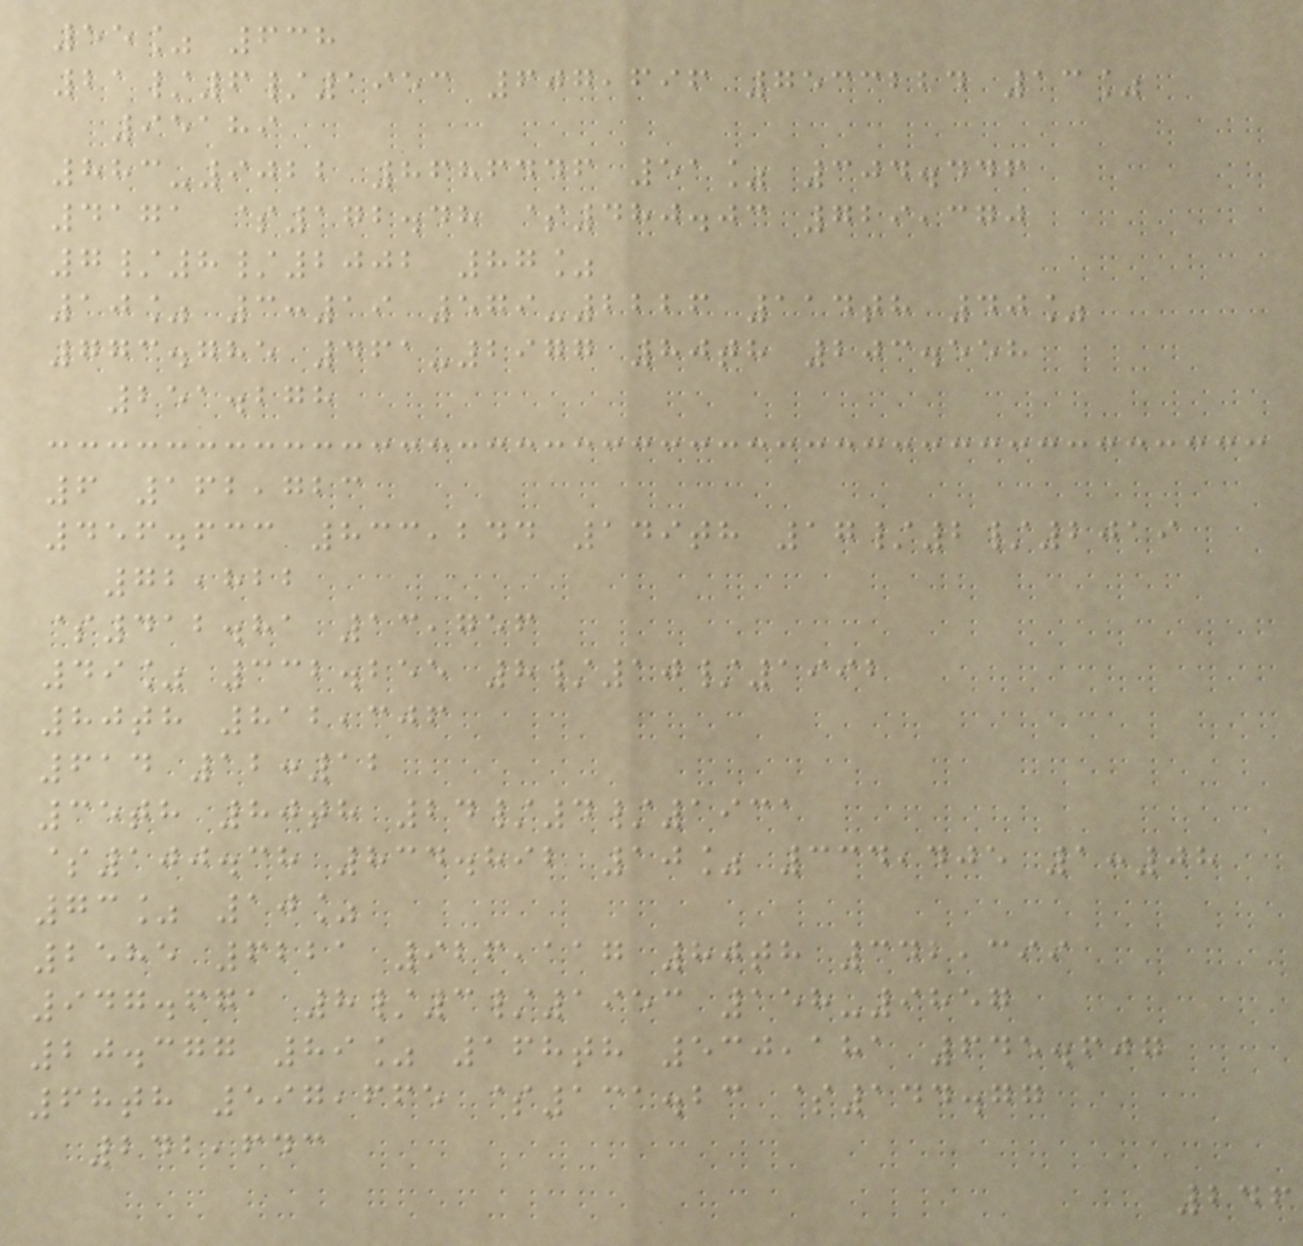55% 638
21/6/1953 607,696 7533224 13%
95189
883-9022 8686446 51% 304.446
4171 $172.48 $480.03 729,370
7/8/2002 87%
10% 3:19 579-2226 114th 40%
773.785 461-2977 80th 203.558
251.278
6 162,723
456.633 833,244 149th 17/2/2019
72,822
$412.81 13,756
49% 332.255 8/10/1992
80th 812,306
614 12:12
35th 80th 24/4/1931
$100.38 834.892 10% 334,405 1:08
73% 10%
2585 6221 926,117 80th 342,399
947.671 8/3/1953 158-9857
20.377 89% 168th 530,181 645.607
68th 597,665 $131.23 $144.77
242,643
246
